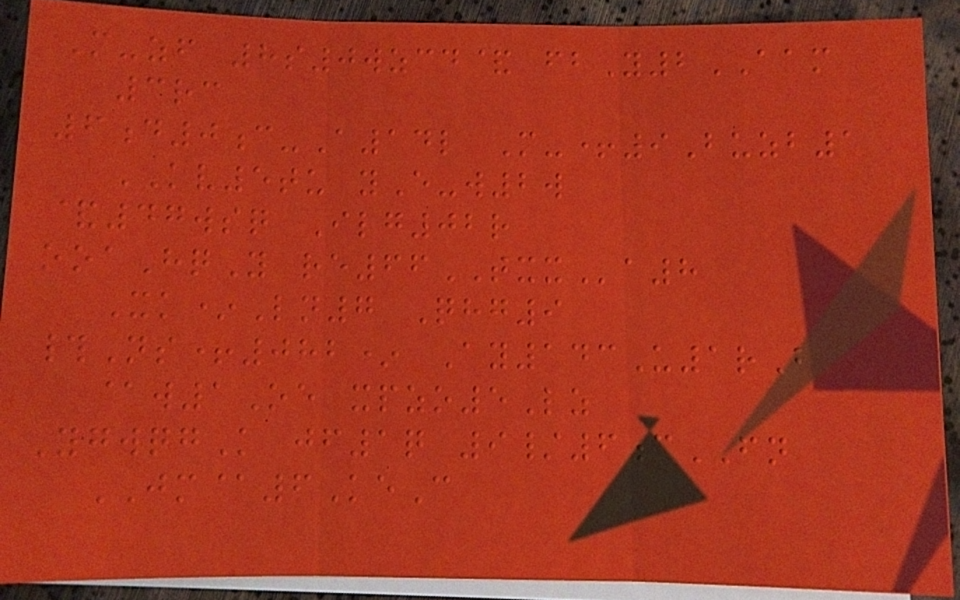M-zf 8s0wzcd& fbY2AAM
3rc
6d0c-A14l M-+9Buzb1
KV5tu yE-w2w
&47wsq Ilg02r
ooaHqY re66TXXa8
Xk*Ln7 Qhg9
#Ns+082* Ay143U1rB
@w1Oe xpzo5Lz
YgwqgK jf1q 9/6cFN
JM@6KeC
